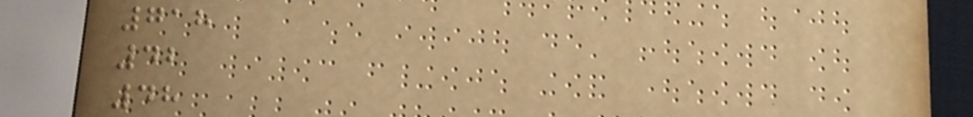718
42
48
